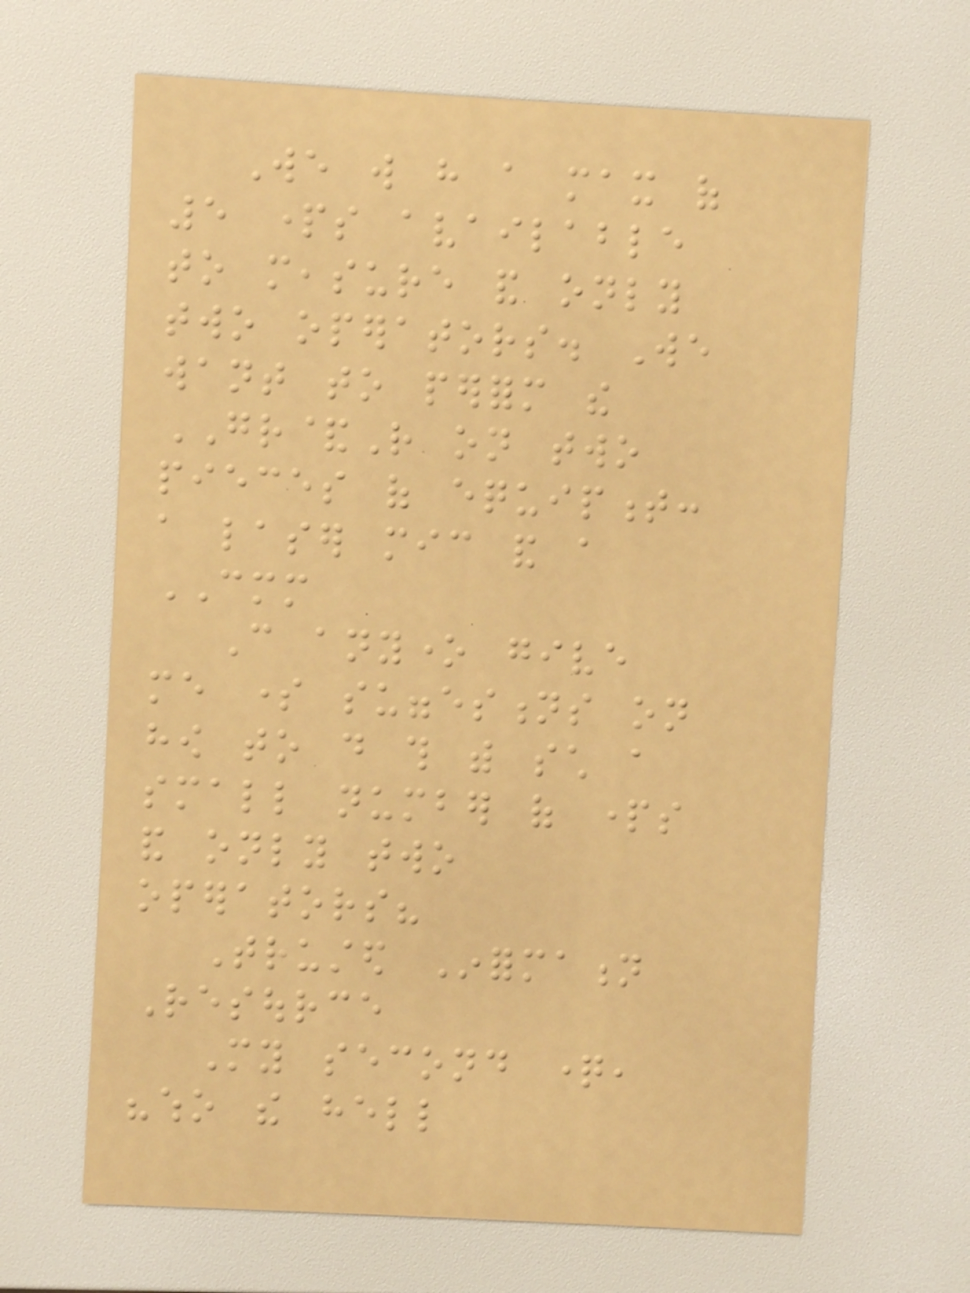We will have a max of
5 parts available
to measure and only
two operators. We
want to perform the
GR&R on two
pieces of equipment:
a laser mic and a
CMM
Can anyone give
me some suggestions on
how to do this with such a
small number of parts
and only two
operators?
Trusted Information
Resource
My second question,
"who the hell
